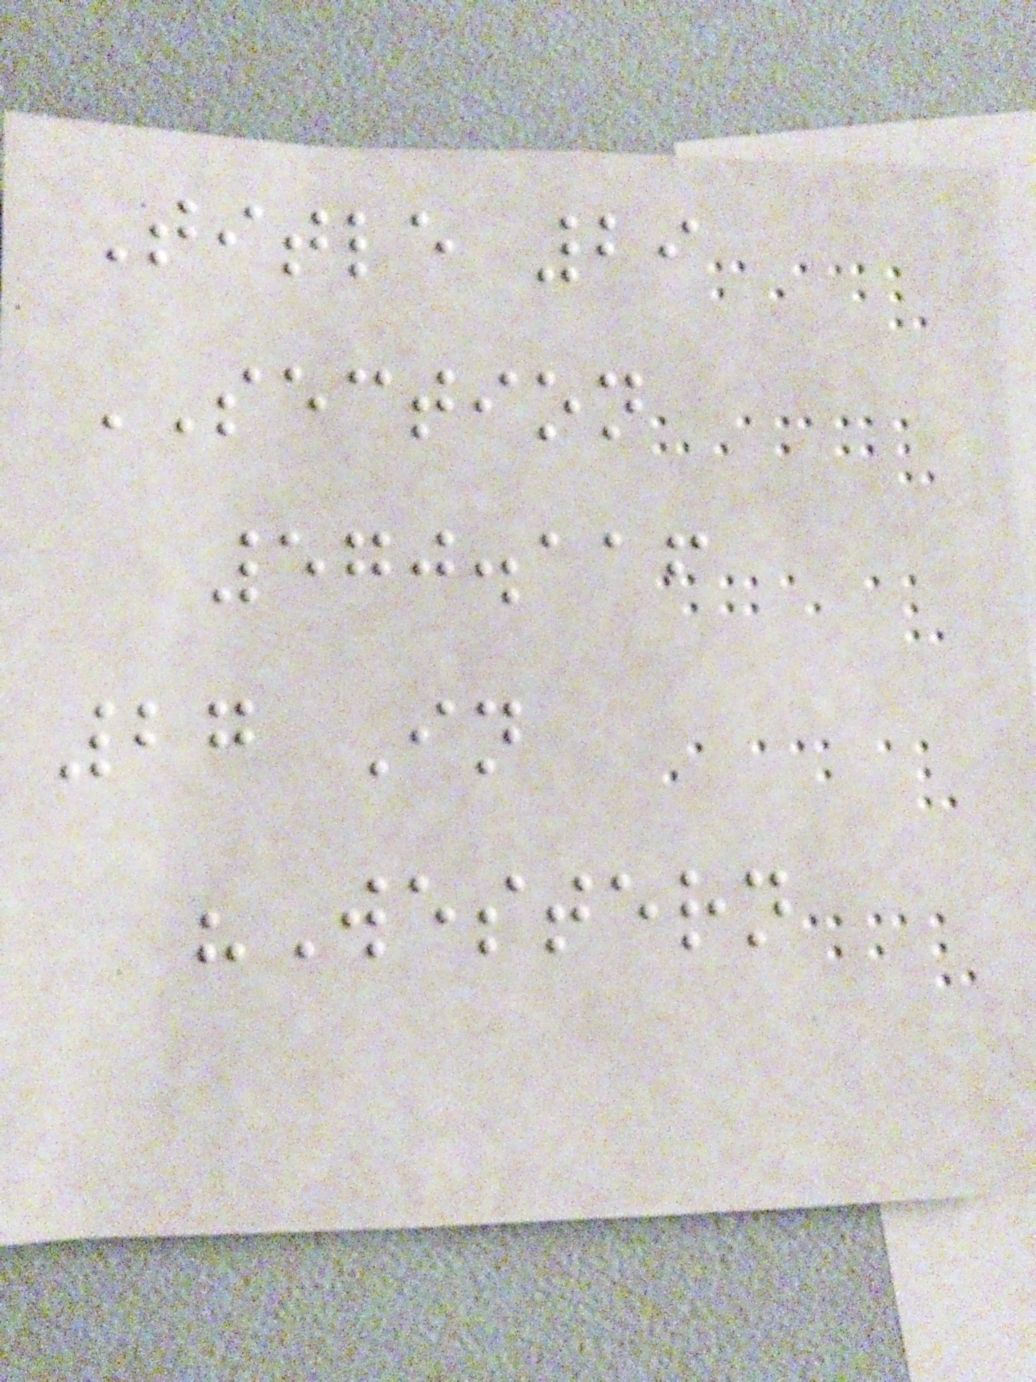Title 29
SECTION
570.116
27 In
"Western
